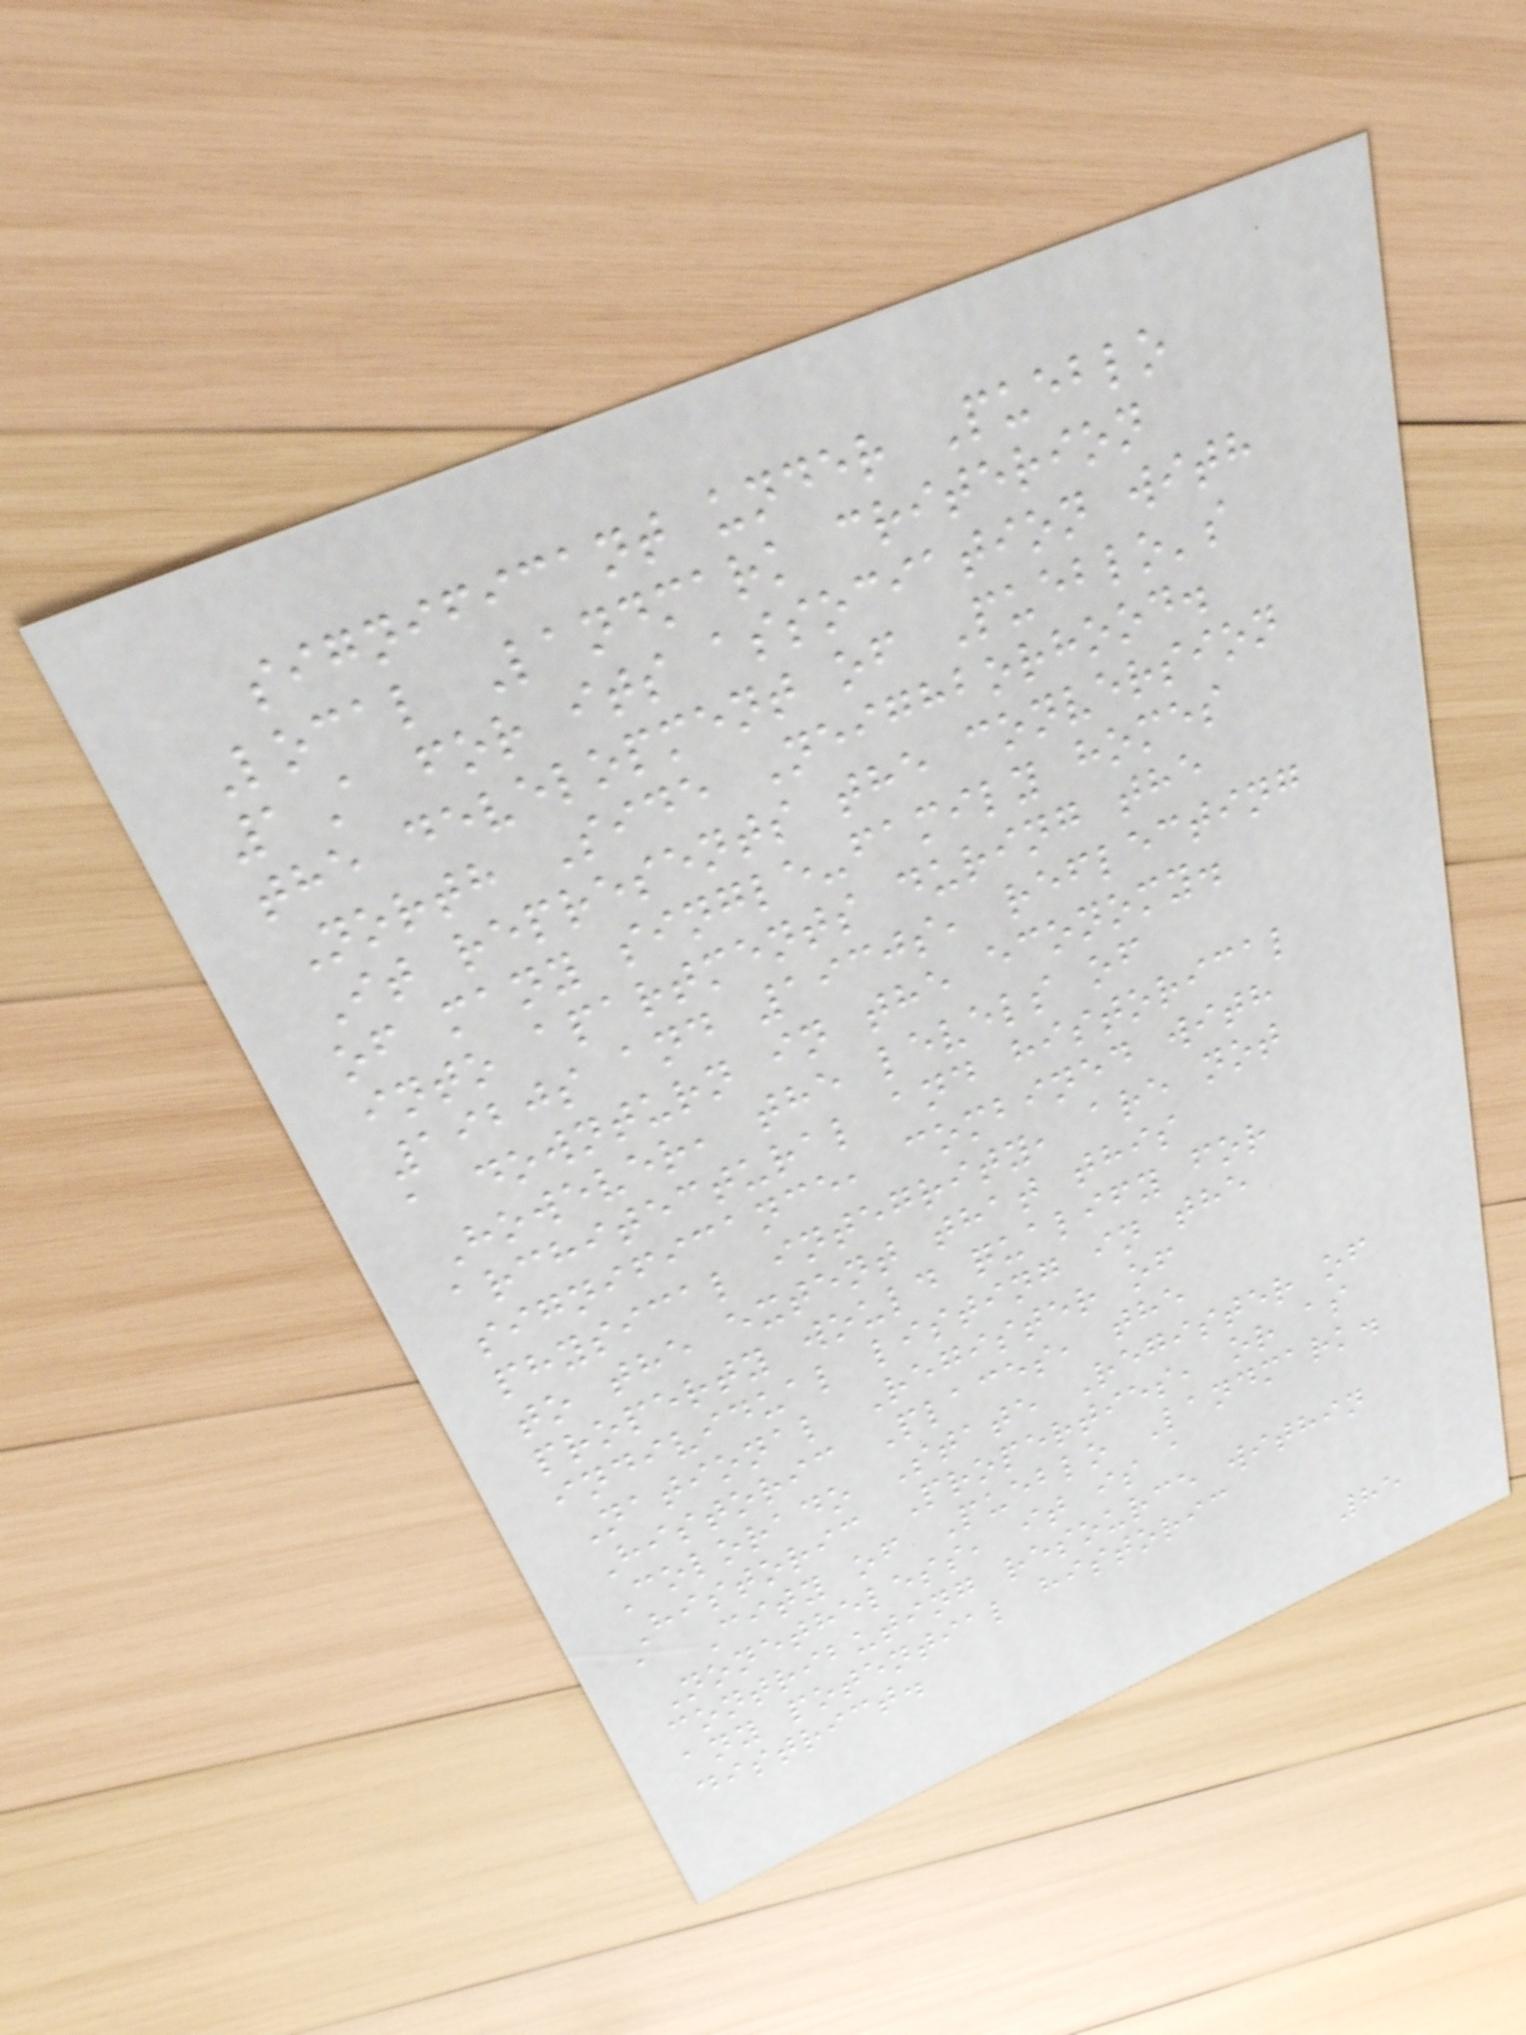significant under Pueblo
Local Landmark criterion
1A for its association with
the development of Pueblo's
North Side Neighborhood.
It represents the conversion
of many single-family homes
into apartments during the
1920s and 1930s, reflecting
a downturn in the economy.
However, the levels of
architectural and historical
significance, combined with
physical integrity, are not
to the extent that this
property would qualify for
individual listing in the
National Register of
Historic Places, the
Colorado State Register of
Historic Properties, or as
a City of Pueblo Landmark.
Nonetheless, it is a
contributing resource within
any potential historic
district.
85
